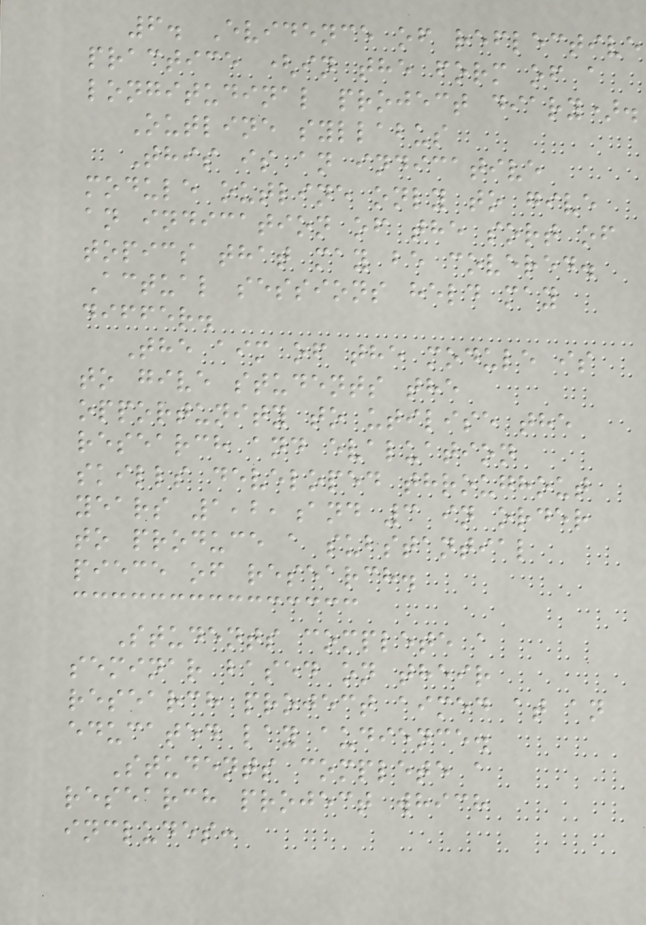6. Evidence of reflective
practice (in the form of a
longitudinal project diary).
Outline syllabus
This is an indicative
module outline only to give
an indication of the sort of
topics that may be covered.
Actual sessions held may
differ.
The aim of the module is
to give students the
opportunity to utilise the
research and evaluation
skills developed throughout
years 1,2,and 3 in order
to produce a substantial
piece of research.
Students complete a
seminar based on their
research project aimed at an
educated lay audience.
Students complete a
research project which
includes:
